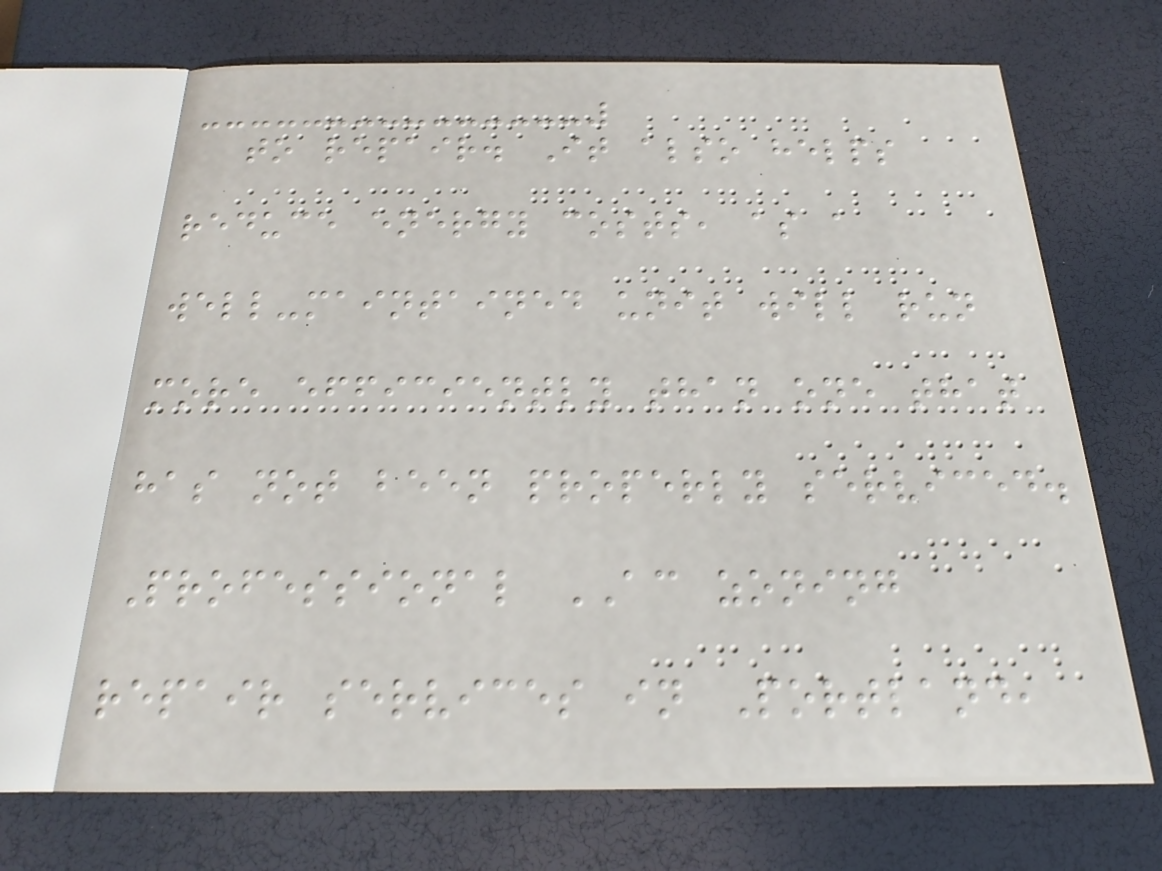to repair. It also helps
reduce energy costs, as a
well-maintained unit will run
more efficiently than one that
has not been properly serviced.
Professional AC zoning
repair services in Portland,
